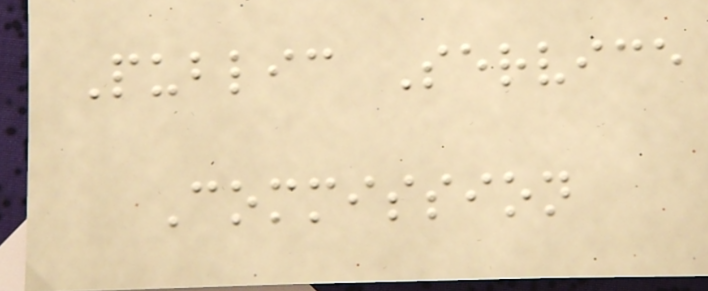Public Service
Commission
